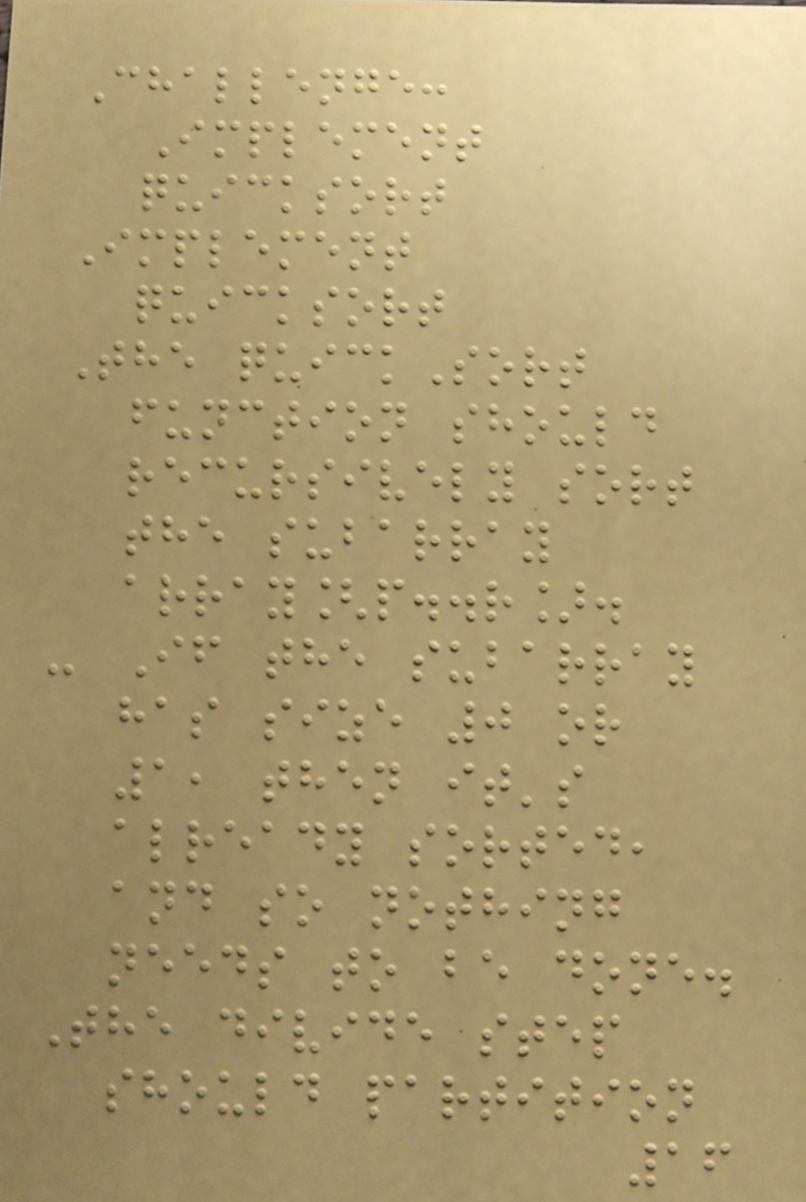Challenge:
Implement
quicksort
Implement
quicksort
The quickSort
function should
recursively sort
the subarray
array[p..r].
- If the subarray
has size 0 or
1, then it's
already sorted,
and so nothing
needs to be done.
The divide step
should partition
16
